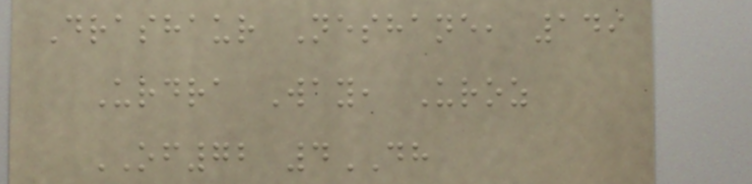Drashaur Neshane, 149
Urdra Way, Uroz
OF72 4DH
